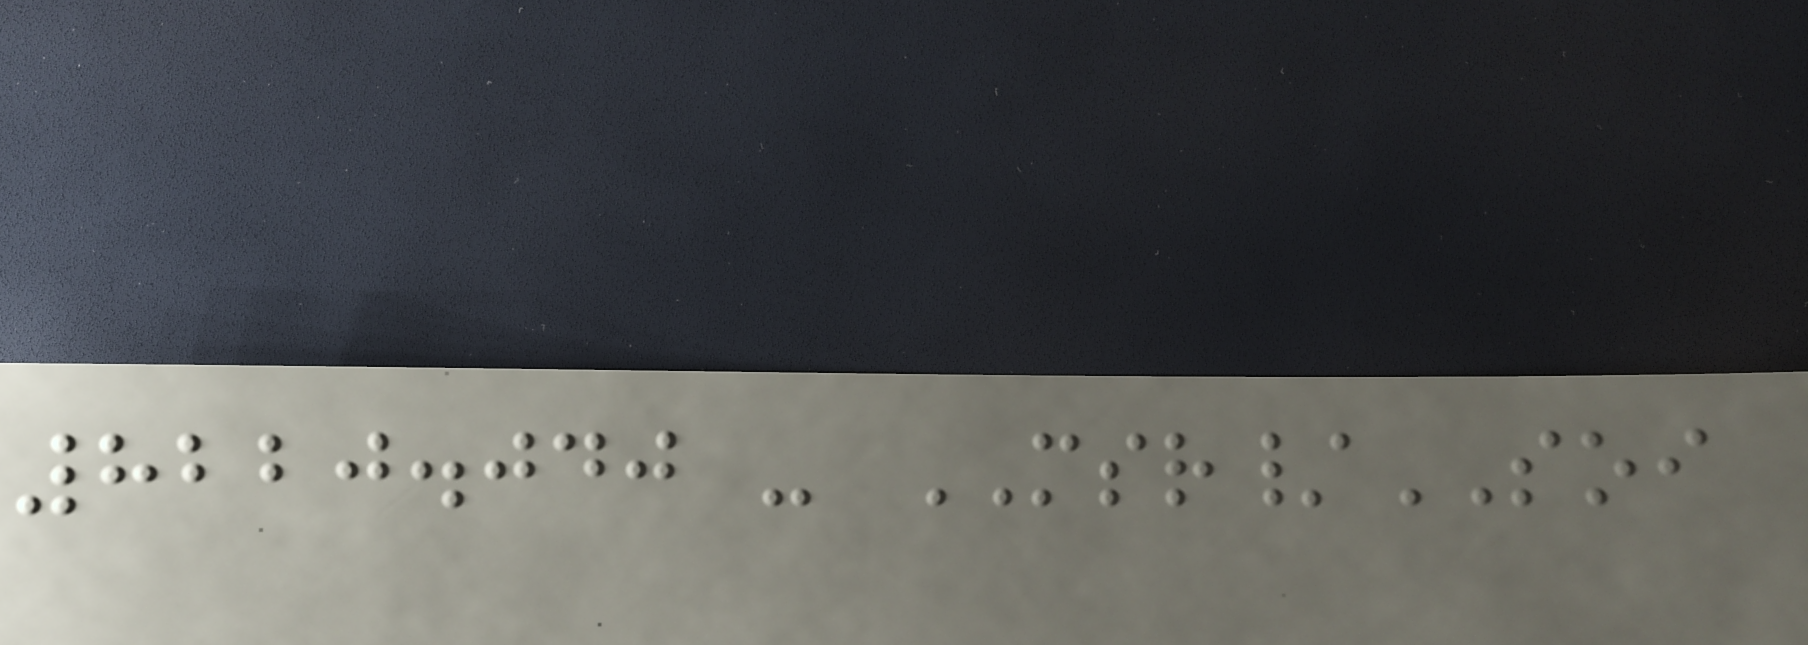8220.040 - MSR/SOI
